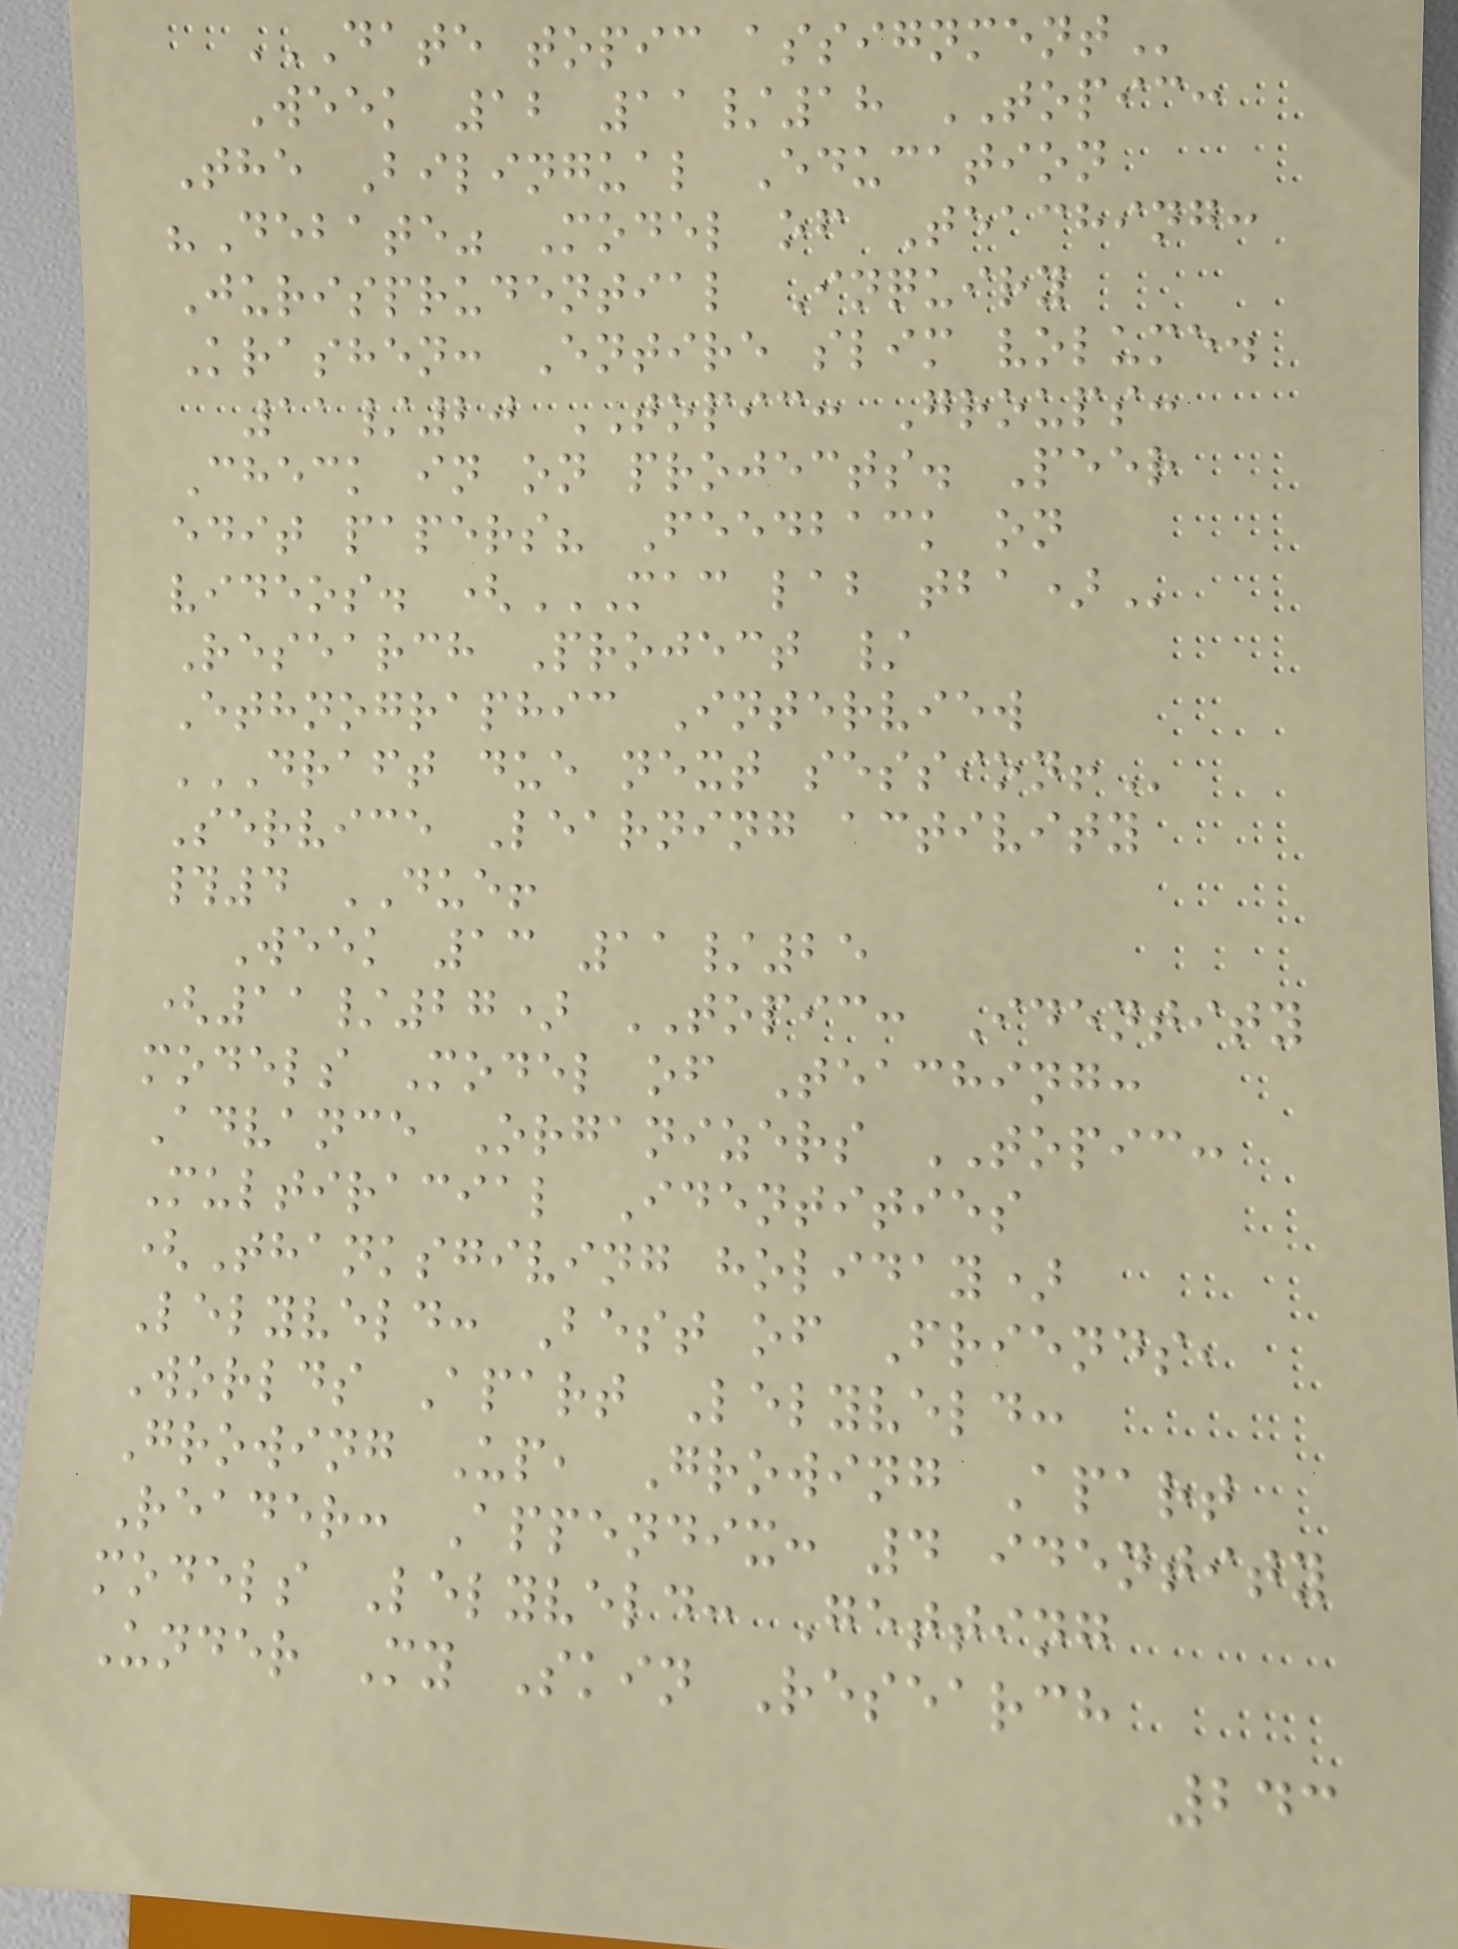DATE TOPIC ASSIGNMENT
Week 12 11/18 TOPIC:
The Bilingual Education
"Debate" Model of Teaching:
Jurisprudential Inquiry
Krashen: Entire slim volume.
11/20 TOPIC: Groups:
Check in on projects. Peer
edit papers? Feedback on
videos. (MAC LAB TBA)
Research Project /
Ethnographic Interview
DRAFT DUE NEXT SESSION!
Service Learning activity
#4 DUE!
Week 13 11/25
(11/27) TOPIC: Identity
models Model of Teaching:
Advance Organizers TOPIC:
Multiracial Identities
(Thanksgiving holiday)
Lelyveld: Best of Friends,
Worlds Apart Lelyveld:
Growing Up, Growing Apart
Reader: Appendix: 4 identity
models Lelyveld: Getting
Under My Skin Research
243
